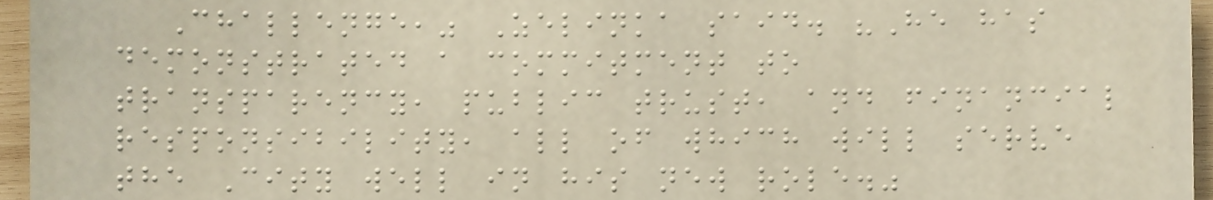Challenge," Zelinka said. "He has
demonstrated a commitment to
transparency, public trust, and financial
responsibility, all of which will serve
the City well in his new role."
